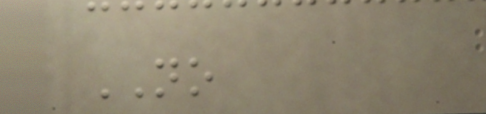NO
